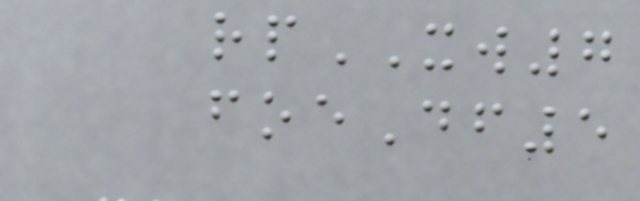rpXW7
foeDf5
